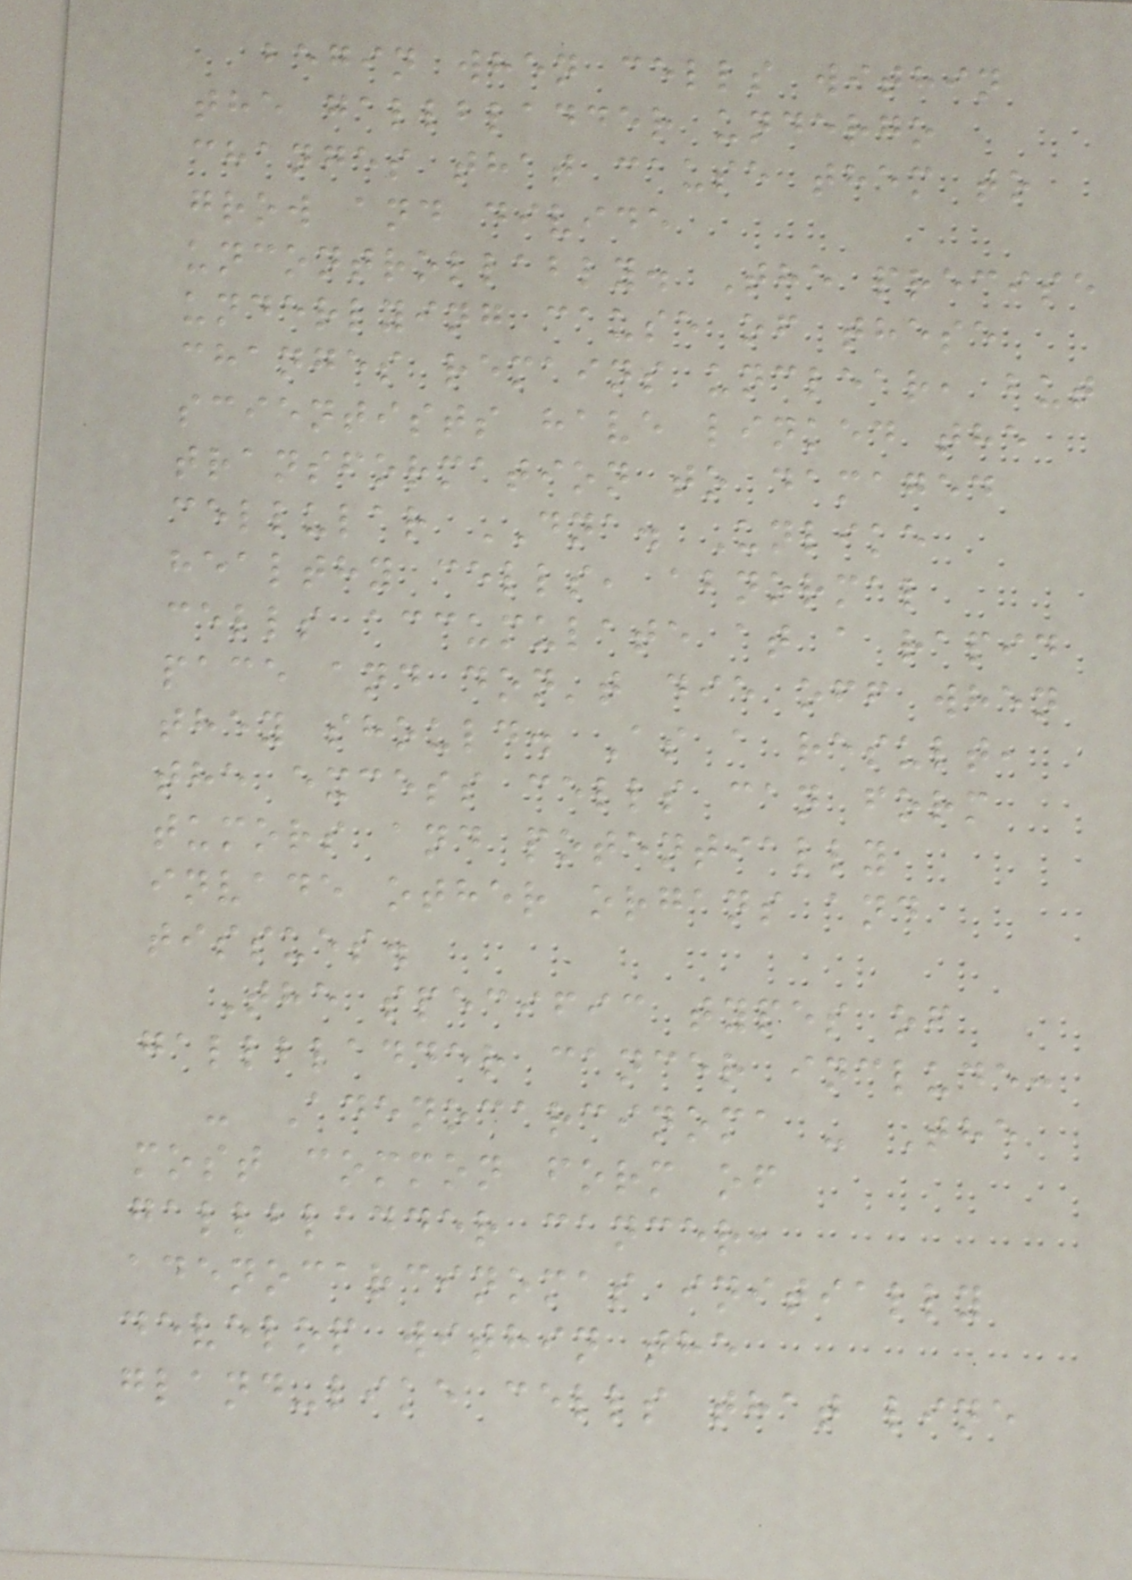begin when cells within
the gallbladder undergo
changes that cause them to
grow and divide
uncontrollably. The precise
underlying cause of these
changes remains unclear, but
scientists have linked the
transformation to damaged
cellular DNA. Unlike
healthy cells, abnormal
cells accumulate at a rapid
pace and don't die off when
they should. As a result,
the excess cells can form
tumors and potentially
invade other organs and
tissues.
The specific types of
gallbladder cancer include:
- Adenocarcinoma - The
most common form of
gallbladder cancer,
adenocarcinomas initially
develop within the
gland-like cells that line
